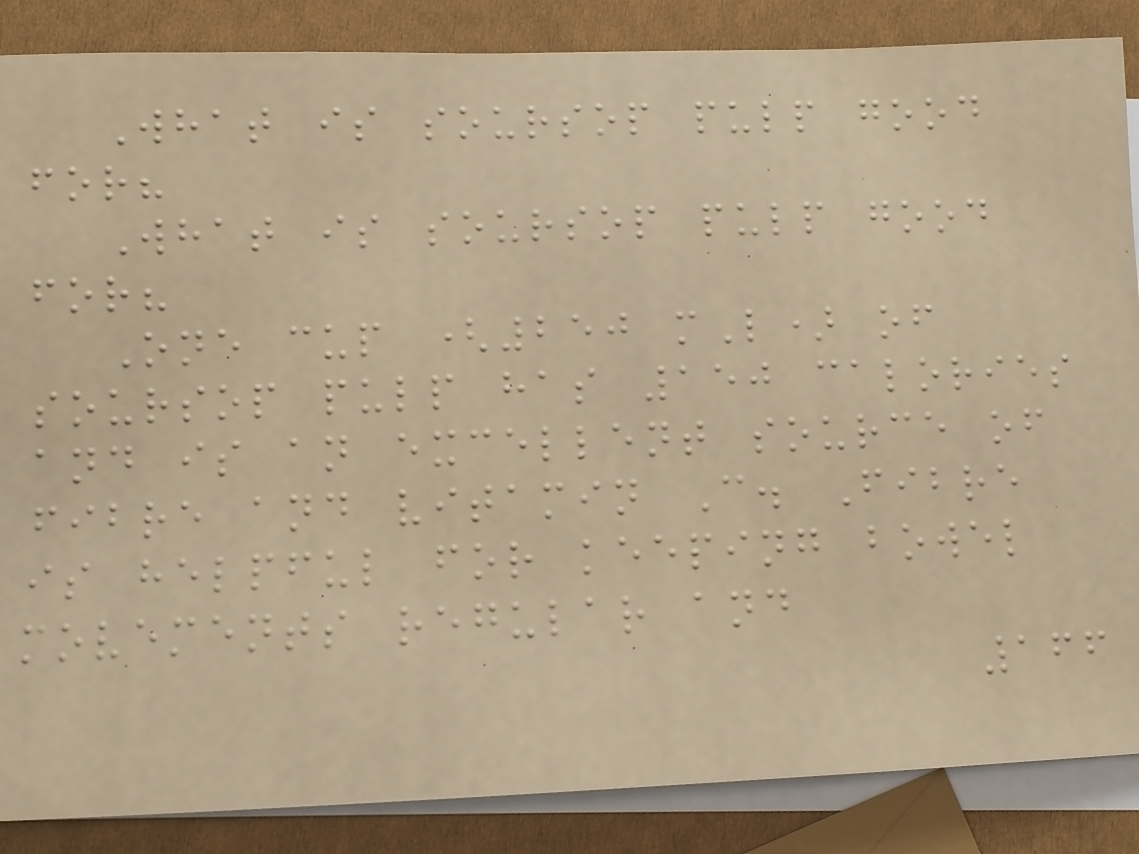What is soursop pulp good
for?
What is soursop pulp good
for?
One cup (250 mL) of
soursop pulp has 150 calories
and is an excellent source of
fibre and vitamin C. Fibre
is helpful for keeping bowel
movements regular and
166
